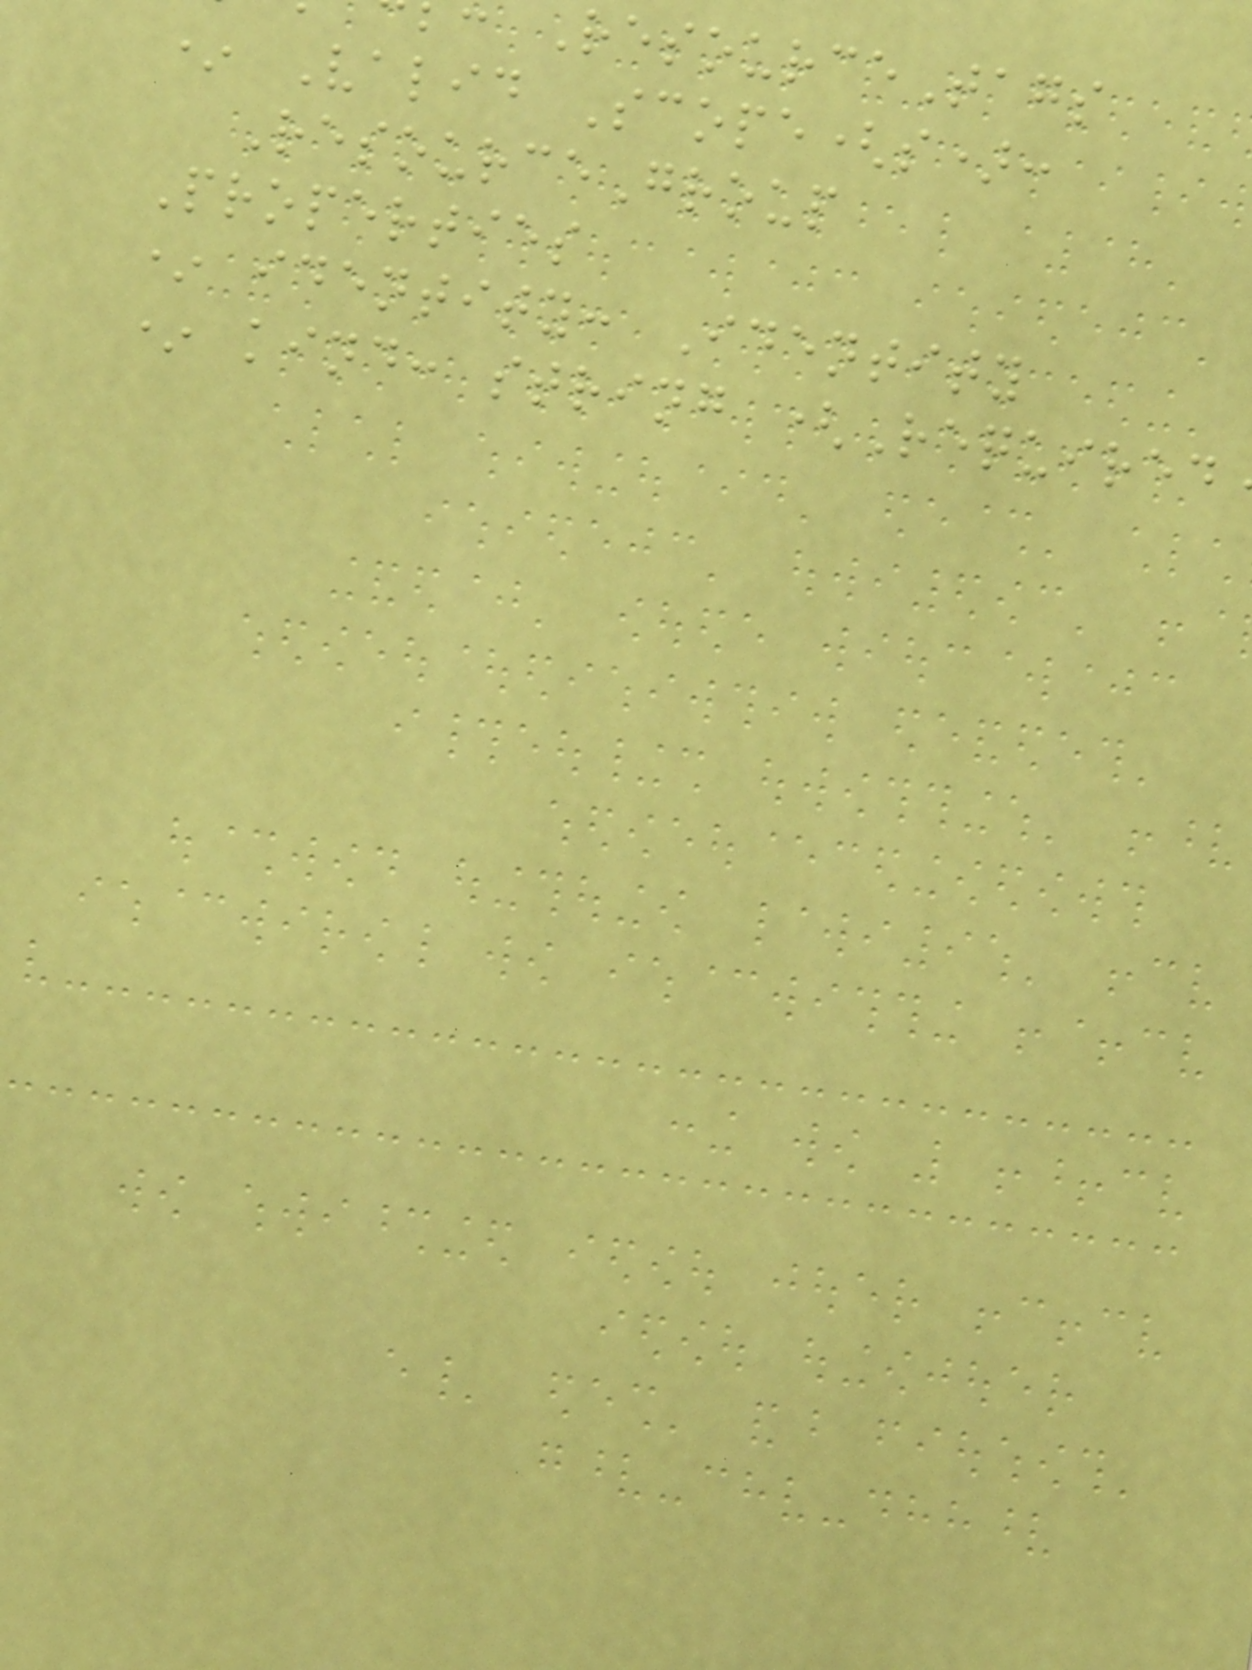ResourceTags
* Valid Scope(s):
ResourceGroup
Properties
* identity: Identity
* kind: string (Required
